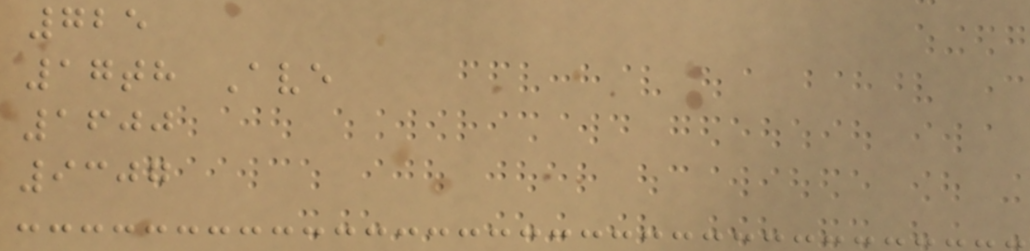725
17th Ave
1600
9307
